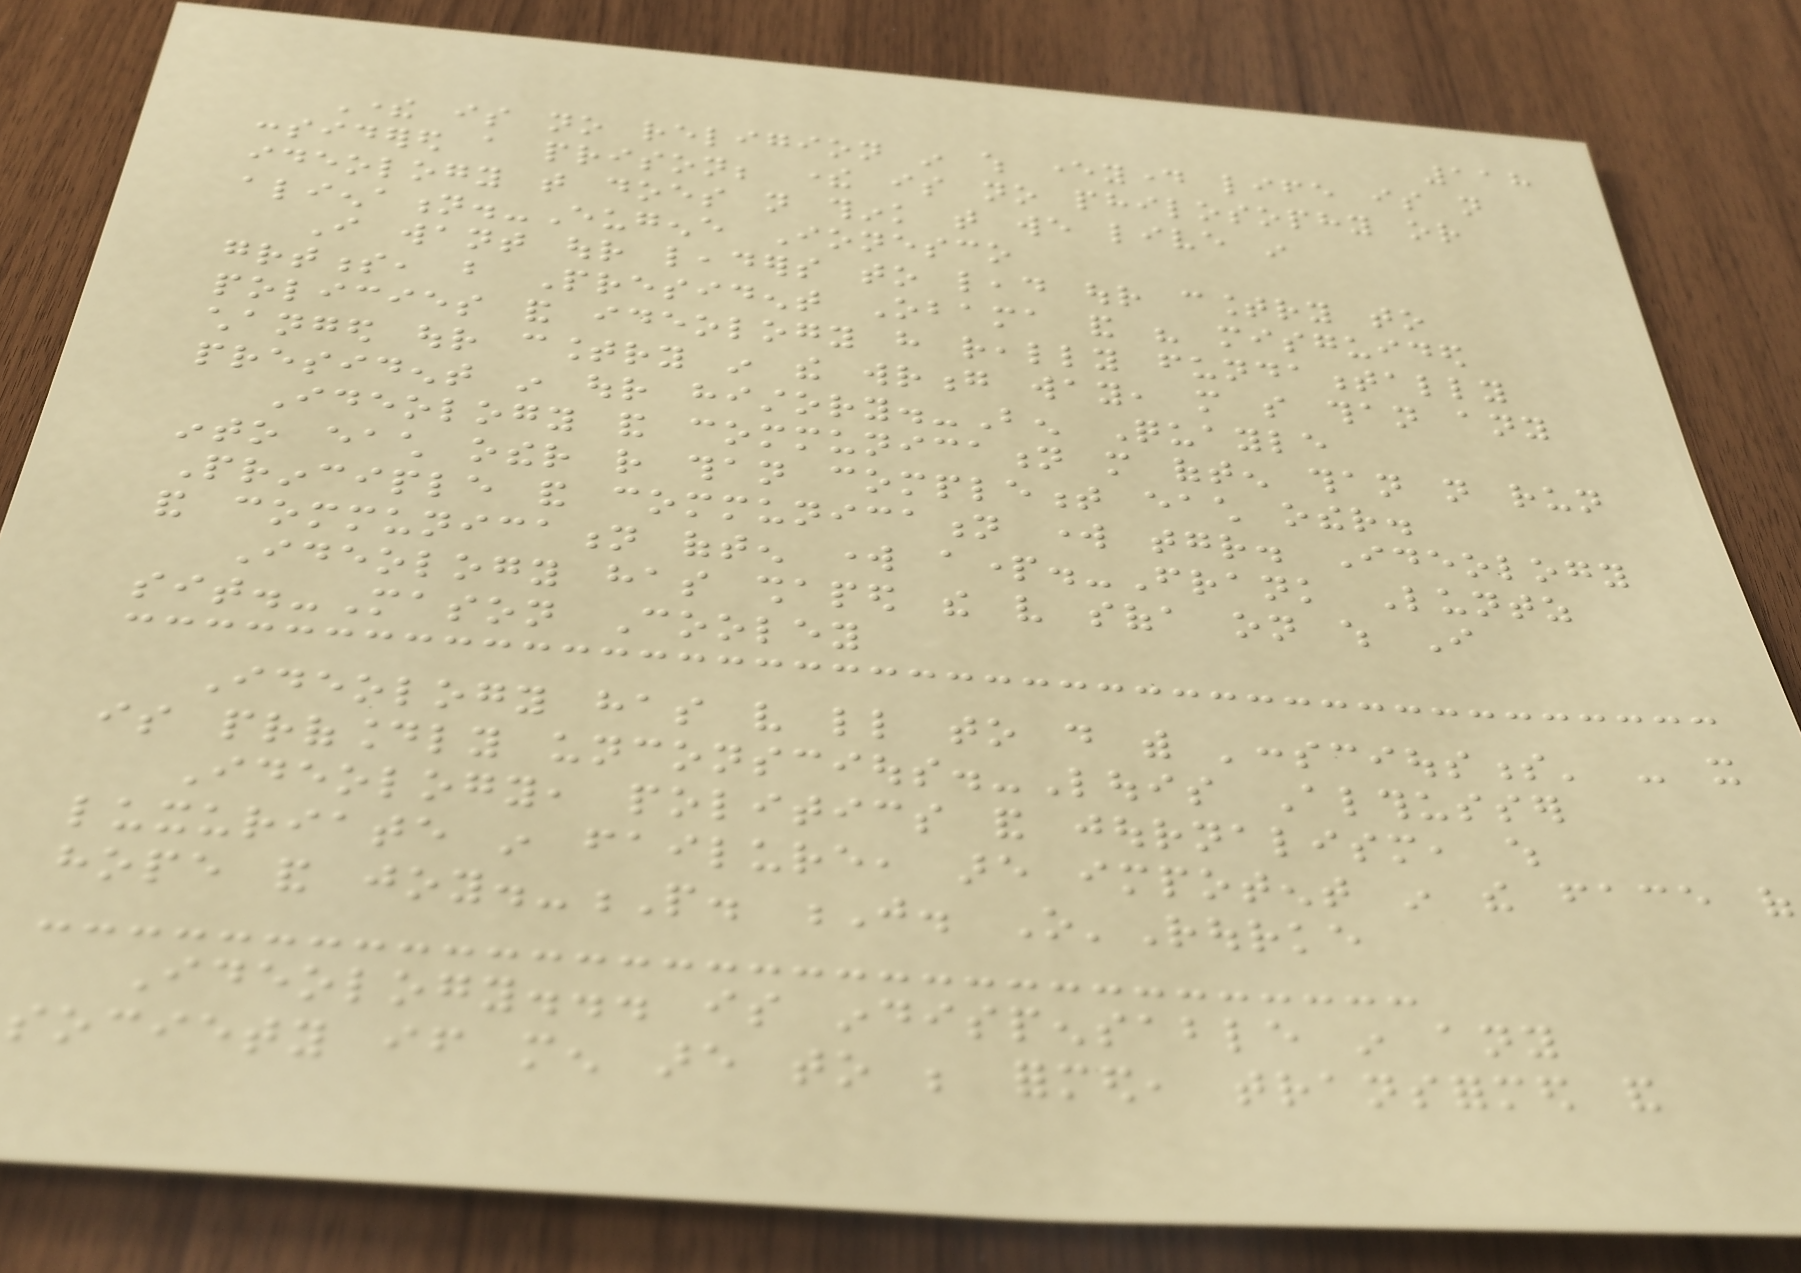118
There is no religion in which everyday life is not
considered a prison; there is no philosophy or
ideology that does not think that we live in
alienation.-Eugene Ionesco
I want our leaders to lead our country to
greatness, but President Obama and his misguided
policies and ideology have really fundamentally
changed our country in the wrong way, more so than any
president in our history.-Ben Quayle
Ideology and communication more often than not run
into each other rather than complement each other.
Principle and communication work together. Ideology
and communication often work apart.-Frank Luntz
Ideology has shaped the very sofa on which I
sit.-Mason Cooley
Ideology has very little to do with 'consciousness' - it
is profoundly unconscious.-Louis Althusser
Ideology, politics and journalism, which
luxuriate in failure, are impotent in the face of
hope and joy.-P. J. O'Rourke
Ideology... is indispensable in any
society if men are to be formed, transformed and
